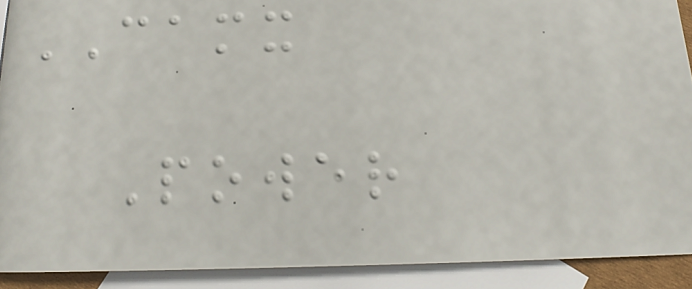CAMX
Power
